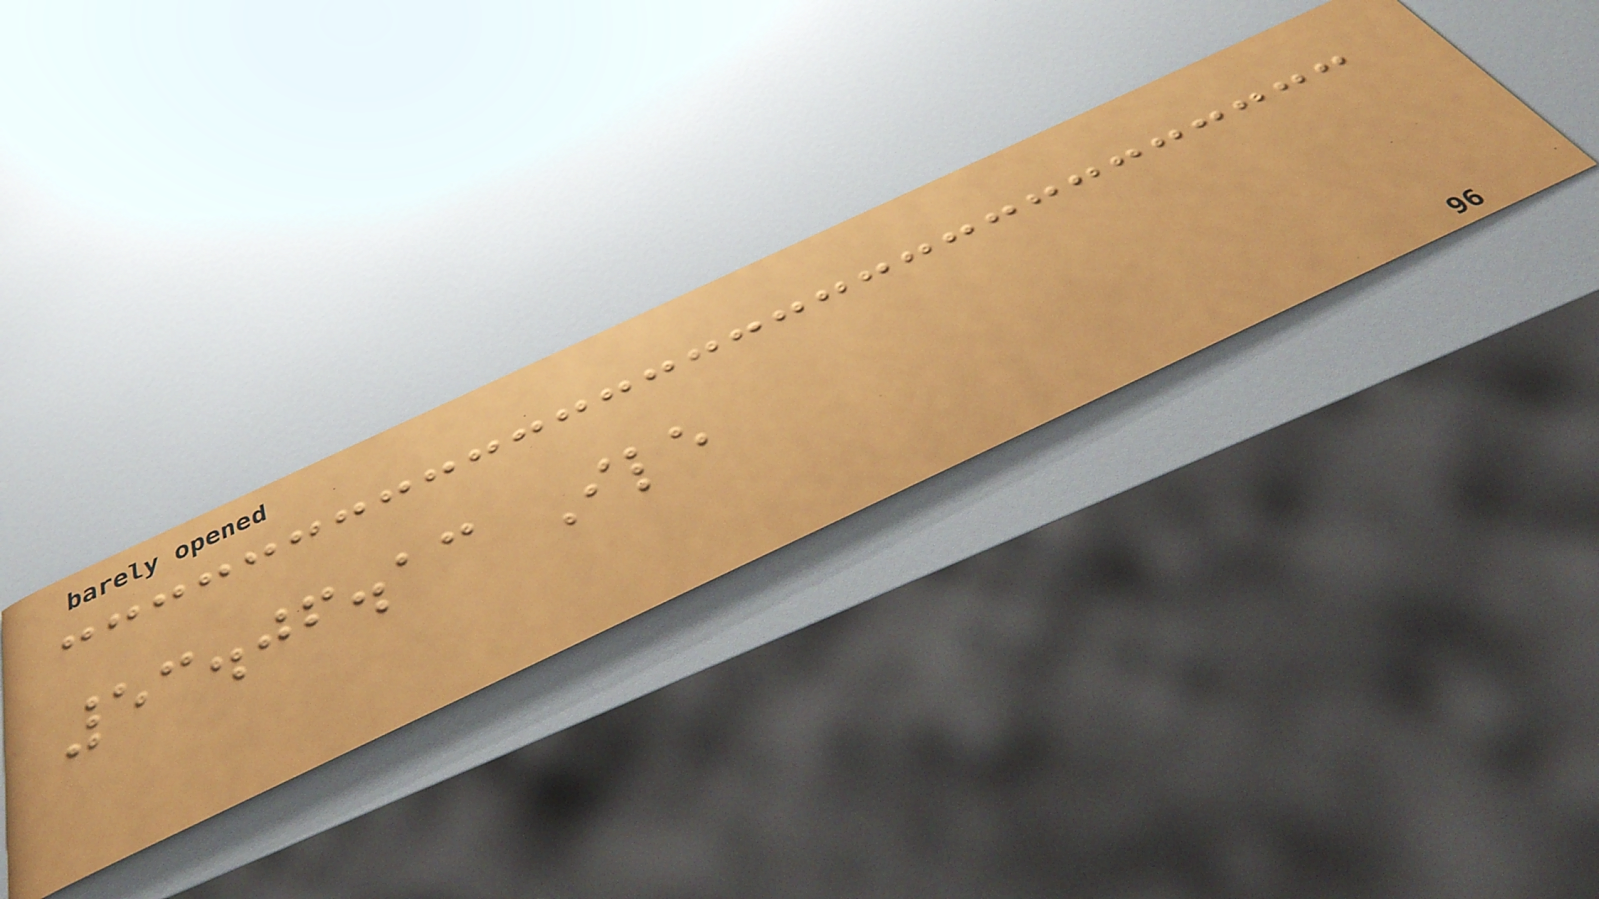53.06.13 Ile
